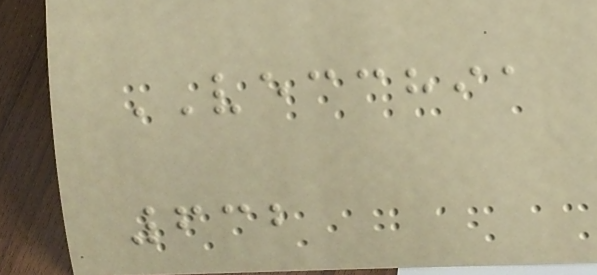VECCHIA
632
